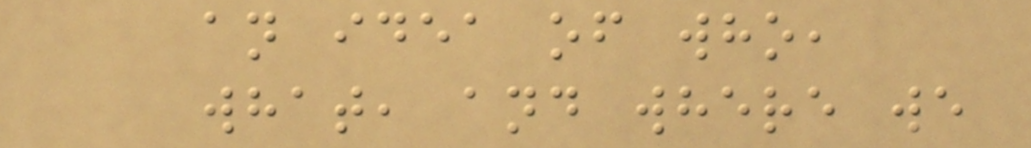an idea of who,
what, and where we
